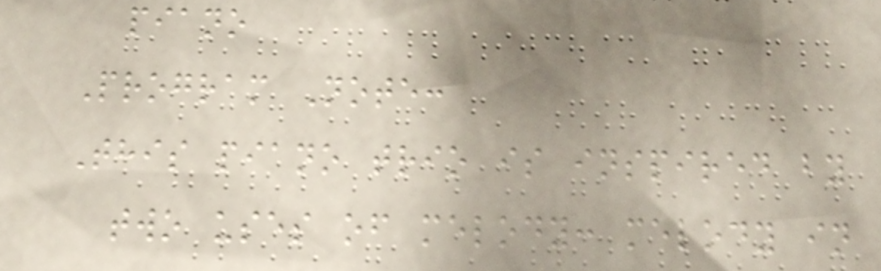piano
Program Note:
This piano trio is inspired by
two uses of melody: melody in
